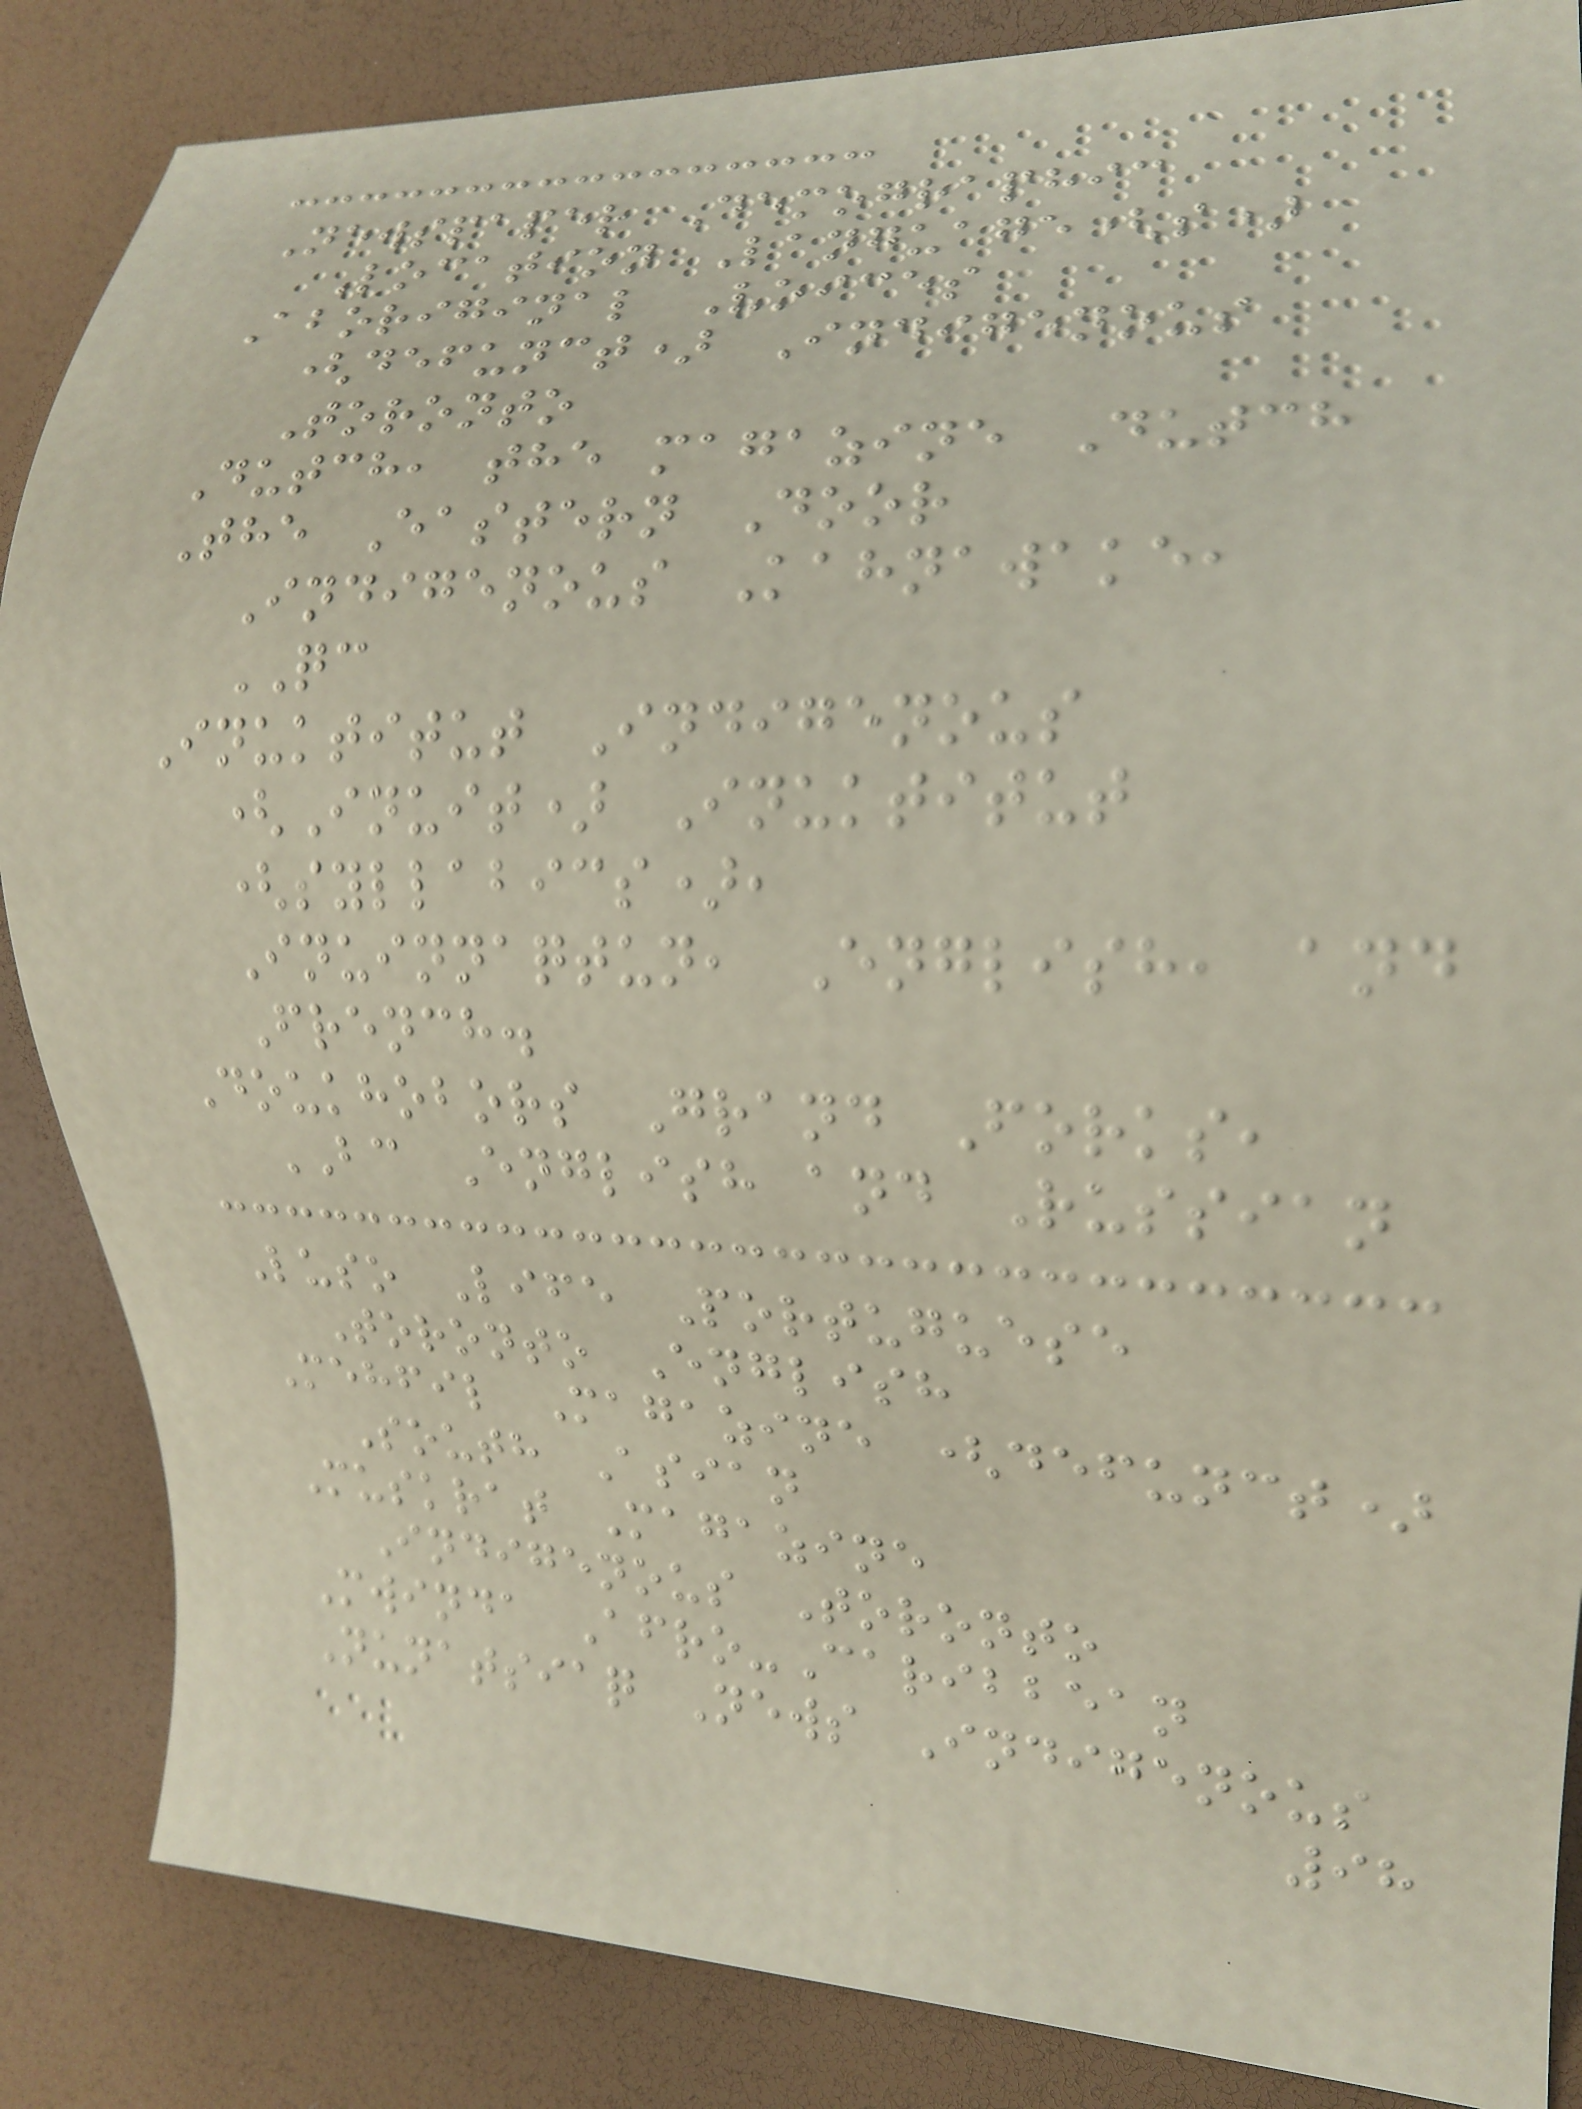Newspaper Demographic
Location Language(s)
Aboriginal Voices
(defunct) Indigenous
Toronto
Dutch, the magazine Dutch
The Eastern Door
Indigenous Kahnawake,
QC
Inuktitut Indigenous
(Inuit) Inuktitut
(syllabics),
Inuinnaqtun, English, and
French.
Doukhobors Grand Forks,
BC English and Russian
Luso Life Portuguese
Toronto English
Mehfil Magazine (defunct)
South Asian
Muskrat Magazine
Indigenous Toronto
Mwinda Afro-Caribbean
Nunatsiaq News Indigenous
98
